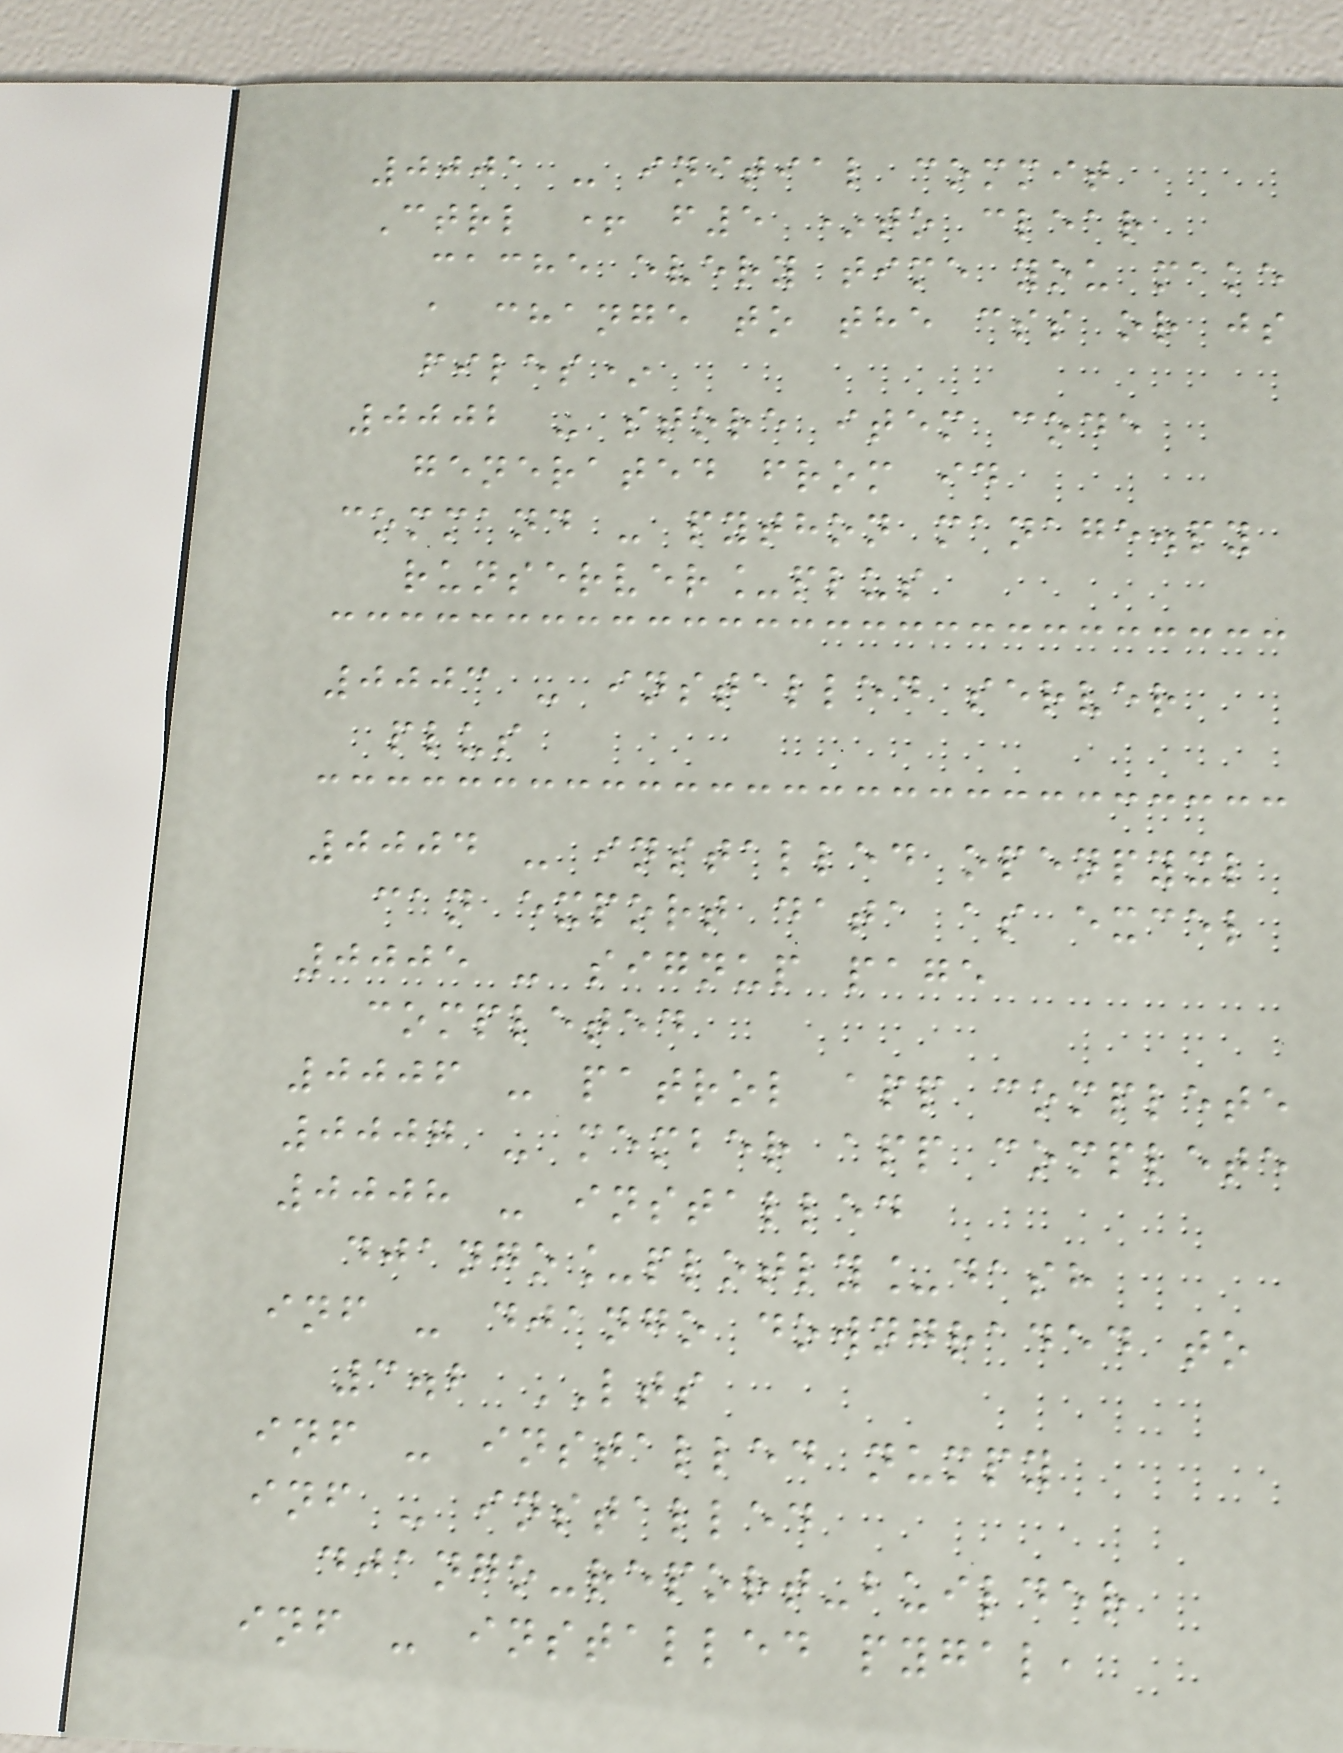0001 - initial commit
Ctrl + f5 *to clear
cache every time you make
a change to the css or js
files*
0002 - store item code
generated from id
command - python manage.py
runserver_plus
0003 - installed server
plus
0004 - installed openpyxl
can export data as excel
0005 - signup page
completed
0006 - patrol app complete
0007 - member app complete
0008 - installed
django_plotly_dash
inf - django downgraded to
3.2 LTS
inf - installed numpy
inf - installed
django-report-builder
inf - installed pygal,
